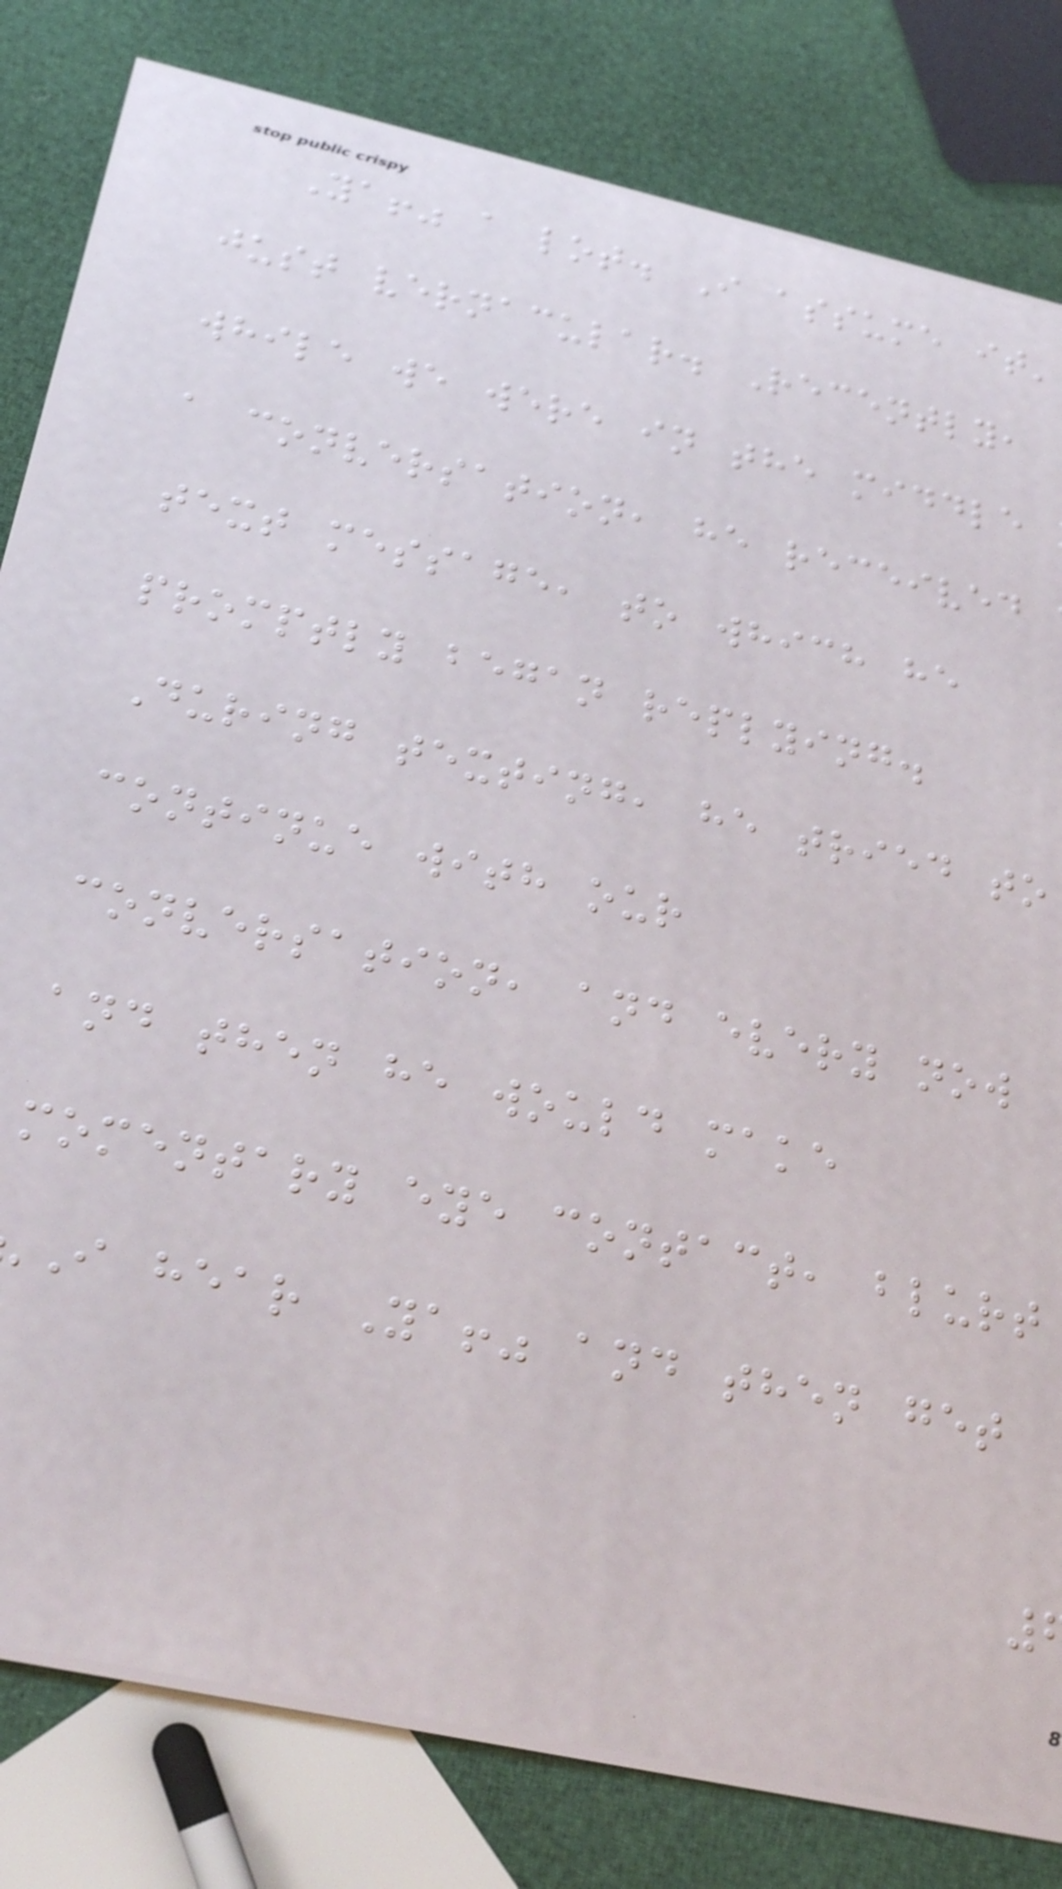Ya!" a lot. I assume it'
just vernacular. Recently,
while we were in the middle
a conversation, he received
text message, to which he
promptly began replying.
During texting, he tried to
continue with our
conversation, and every now
and then he would make
momentary eye contact, blurt
I hear Ya!" and then get
